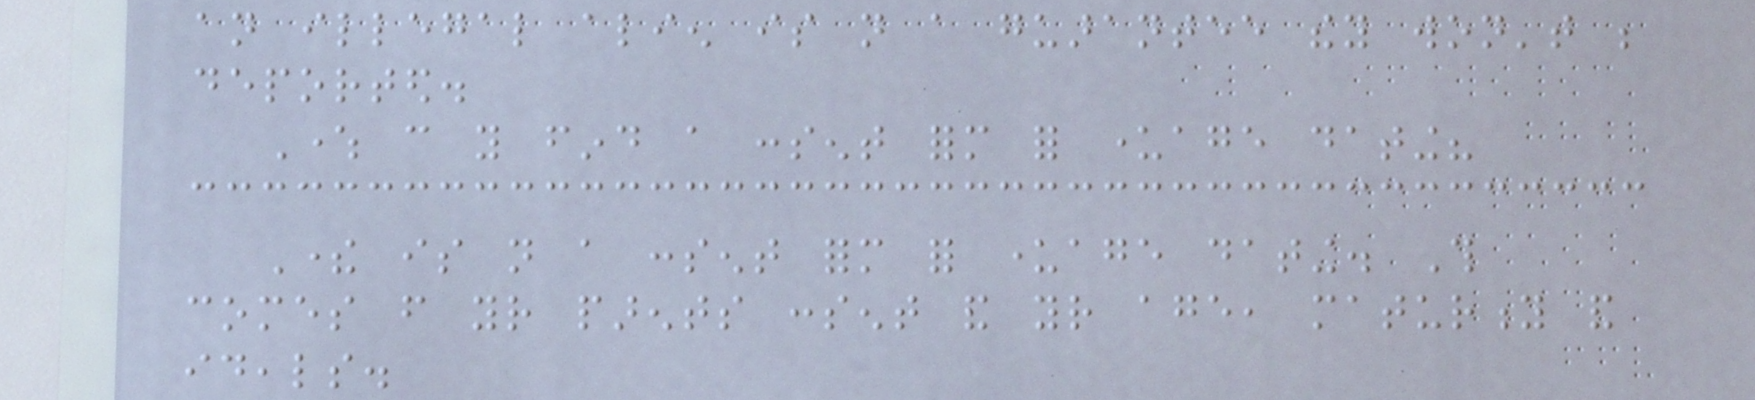an illegal alien is not a guarantee they won't be
deported.
Where can you find a consent form for underage dating?
There is not a consent form for underage dating. This
comes from your parents consent and your age, maturity and
ideals.
